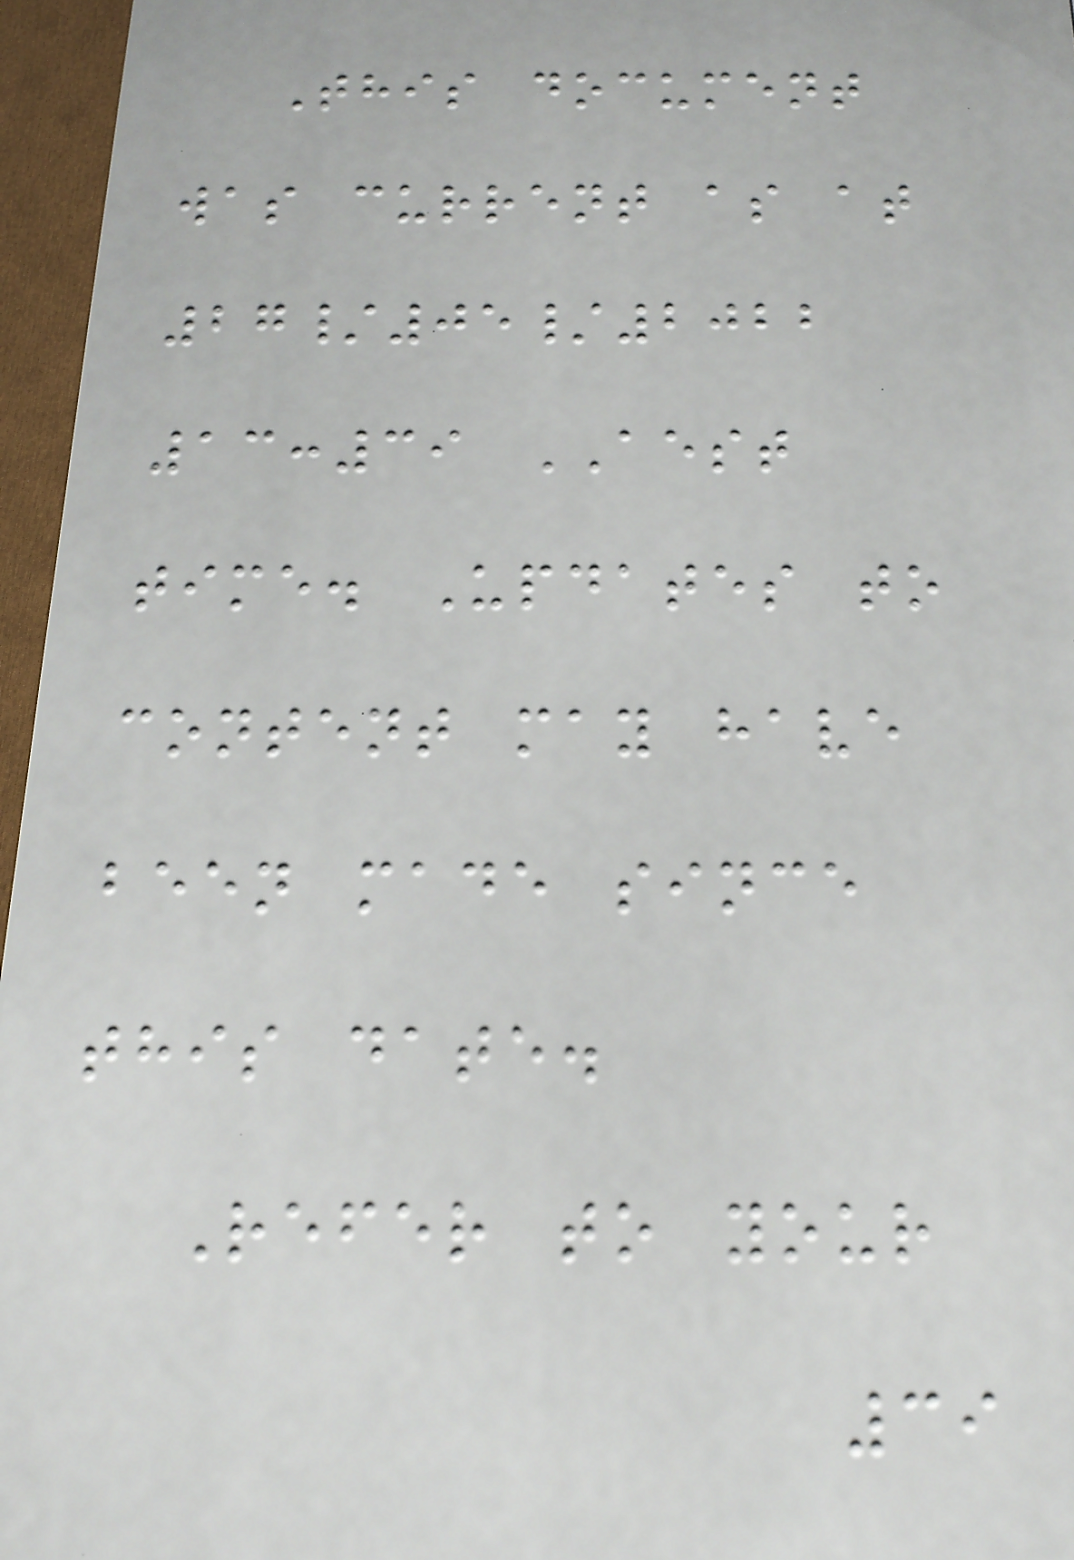This document
was current as at
27/05/2022
13:39 AEST
time. Updates to
content may have
been made since
this date.
Refer to your
39
